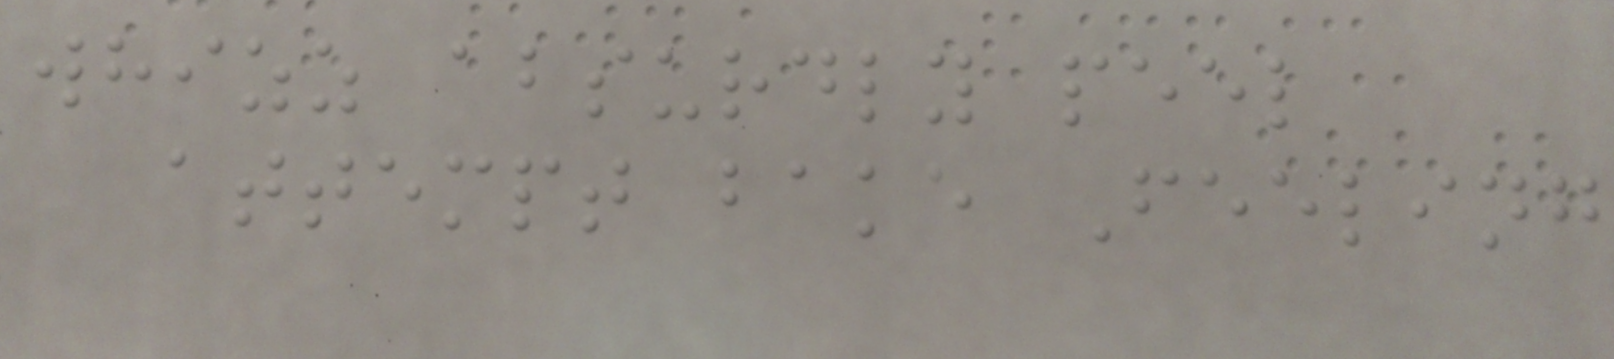whizz absurdly peel
attempt bake Feeling
